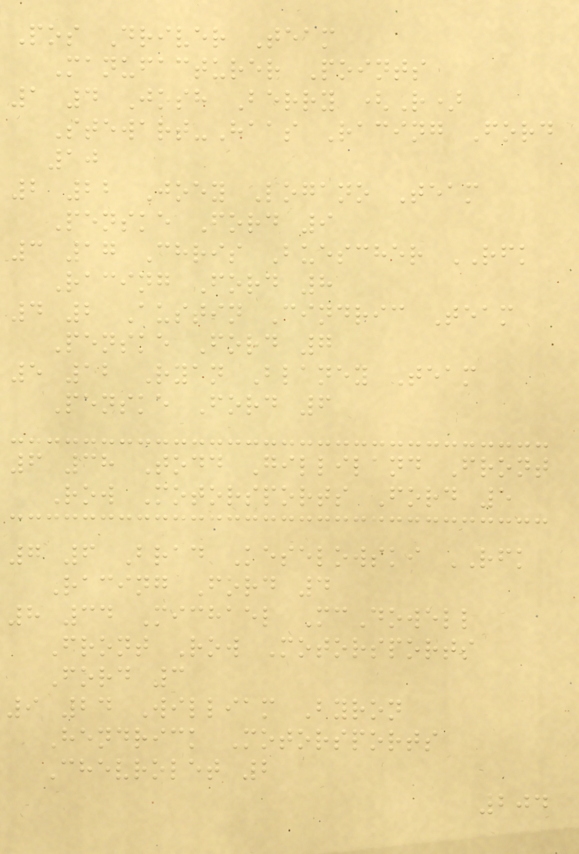Pos Driver Team
Manufacturer Points
1 4 Josh Berry (R)
Stewart-Haas Racing Ford
10
2 22 Joey Logano Team
Penske Ford 9
3 17 Chris Buescher RFK
Racing Ford 8
4 2 Austin Cindric Team
Penske Ford 7
5 12 Ryan Blaney Team
Penske Ford 6
6 38 Todd Gilliland Front
Row Motorsports Ford 5
7 6 Brad Keselowski RFK
Racing Ford 4
8 34 Michael McDowell
Front Row Motorsports
Ford 3
9 24 William Byron
Hendrick Motorsports
Chevrolet 2
204
